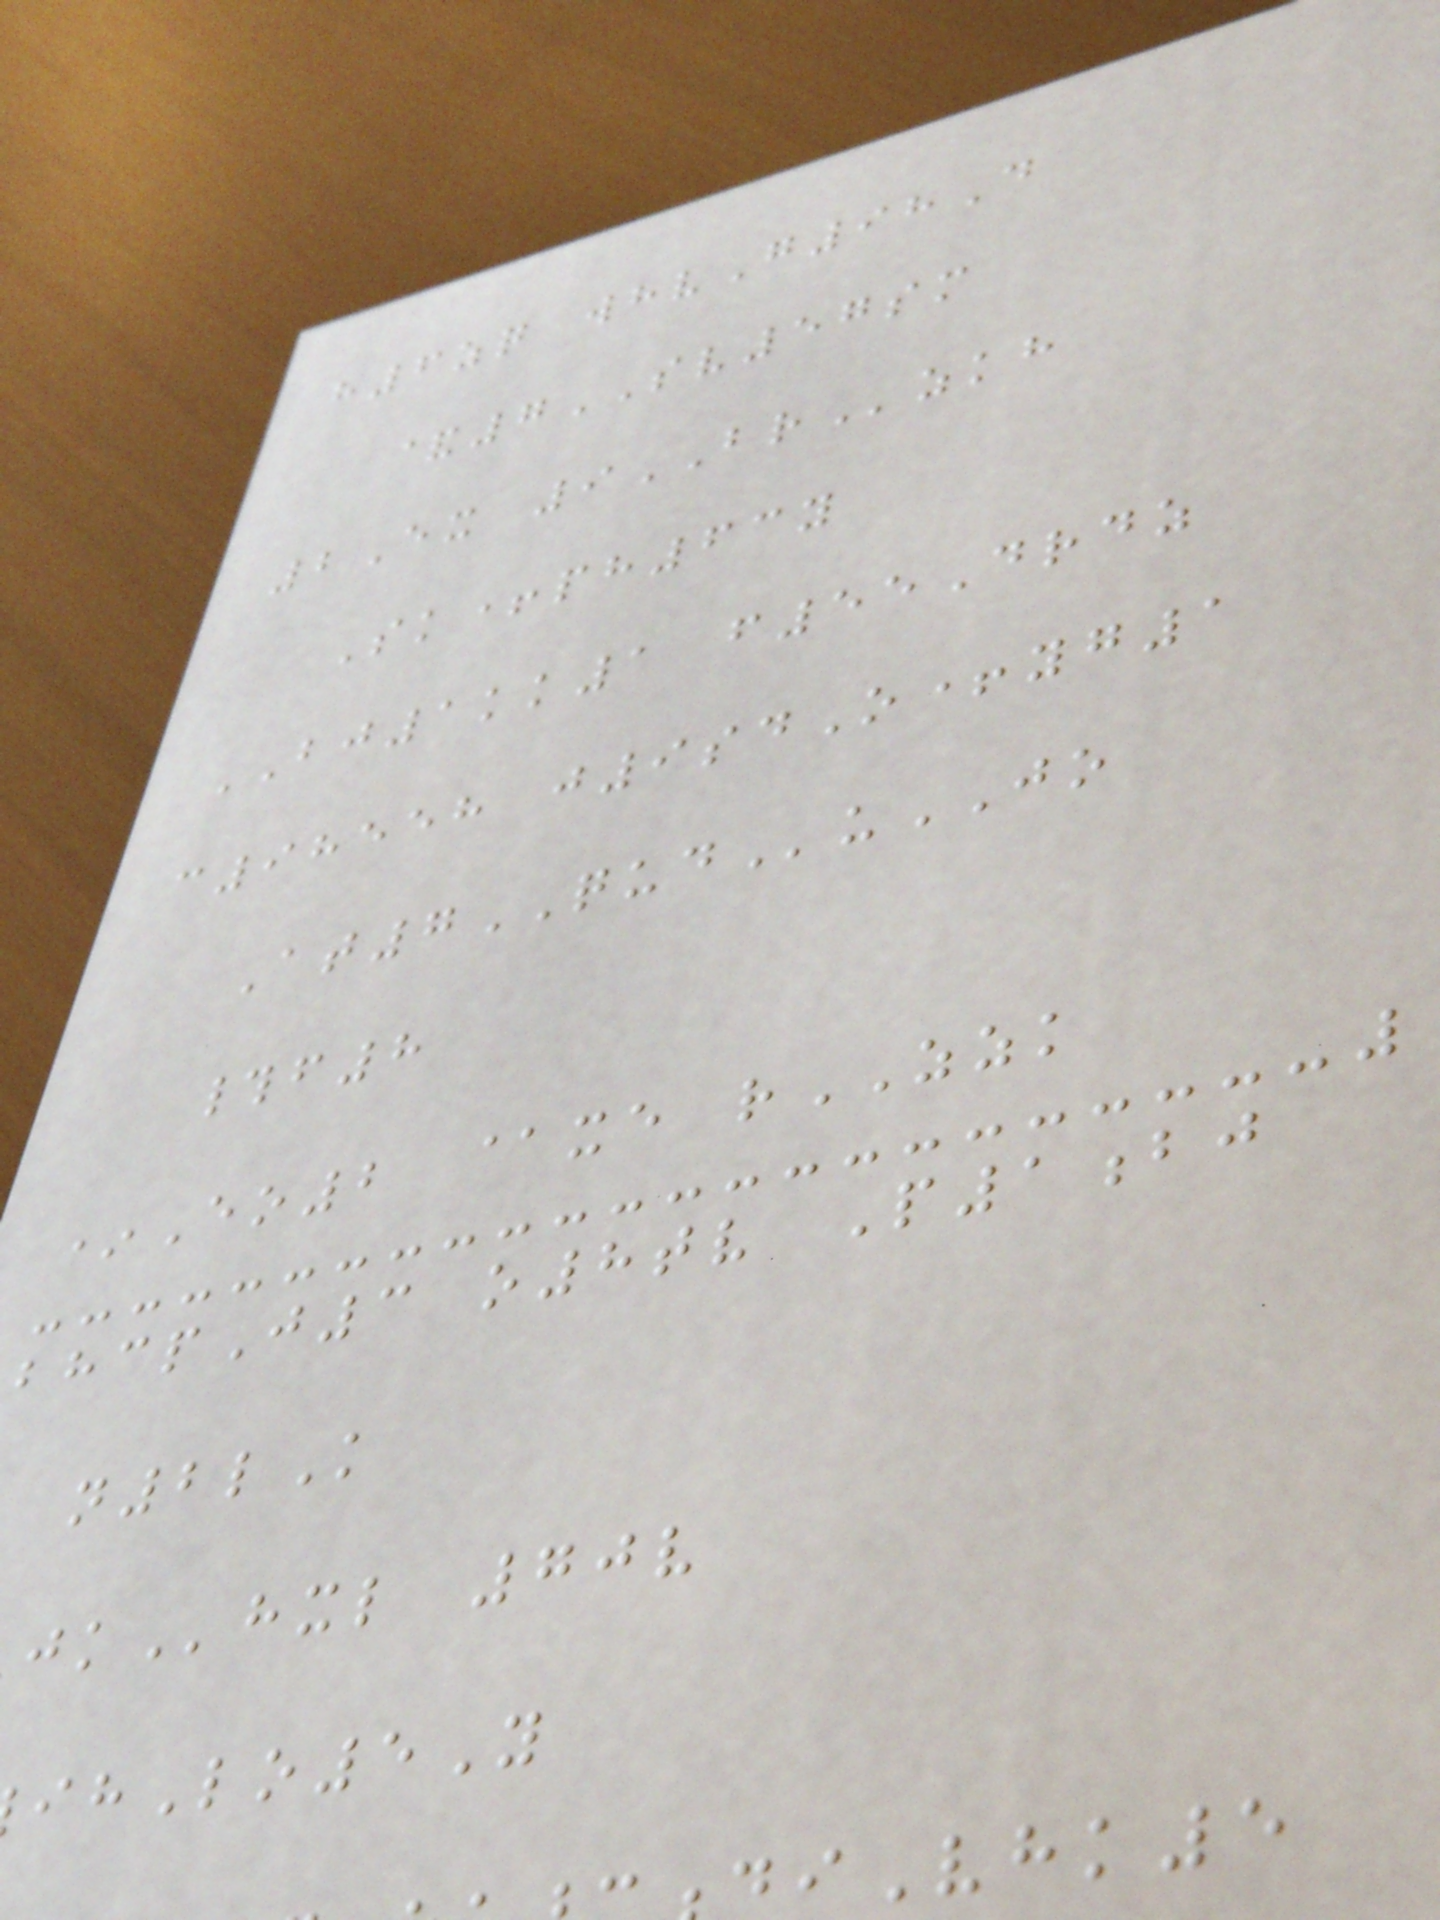h6zq whvG98D
&7SV57sm
2Ex 9BRzkh
Sk+ph63y
BJ1kk1 f55Drdz
c98558 j9sdO+yg1
At7QUDuJO
#f8
*Eo2 @xe rZZK
bhcpJ3 o8tv P1bj
n2lK
hxl 70v
Lo5Y
iVhk5
